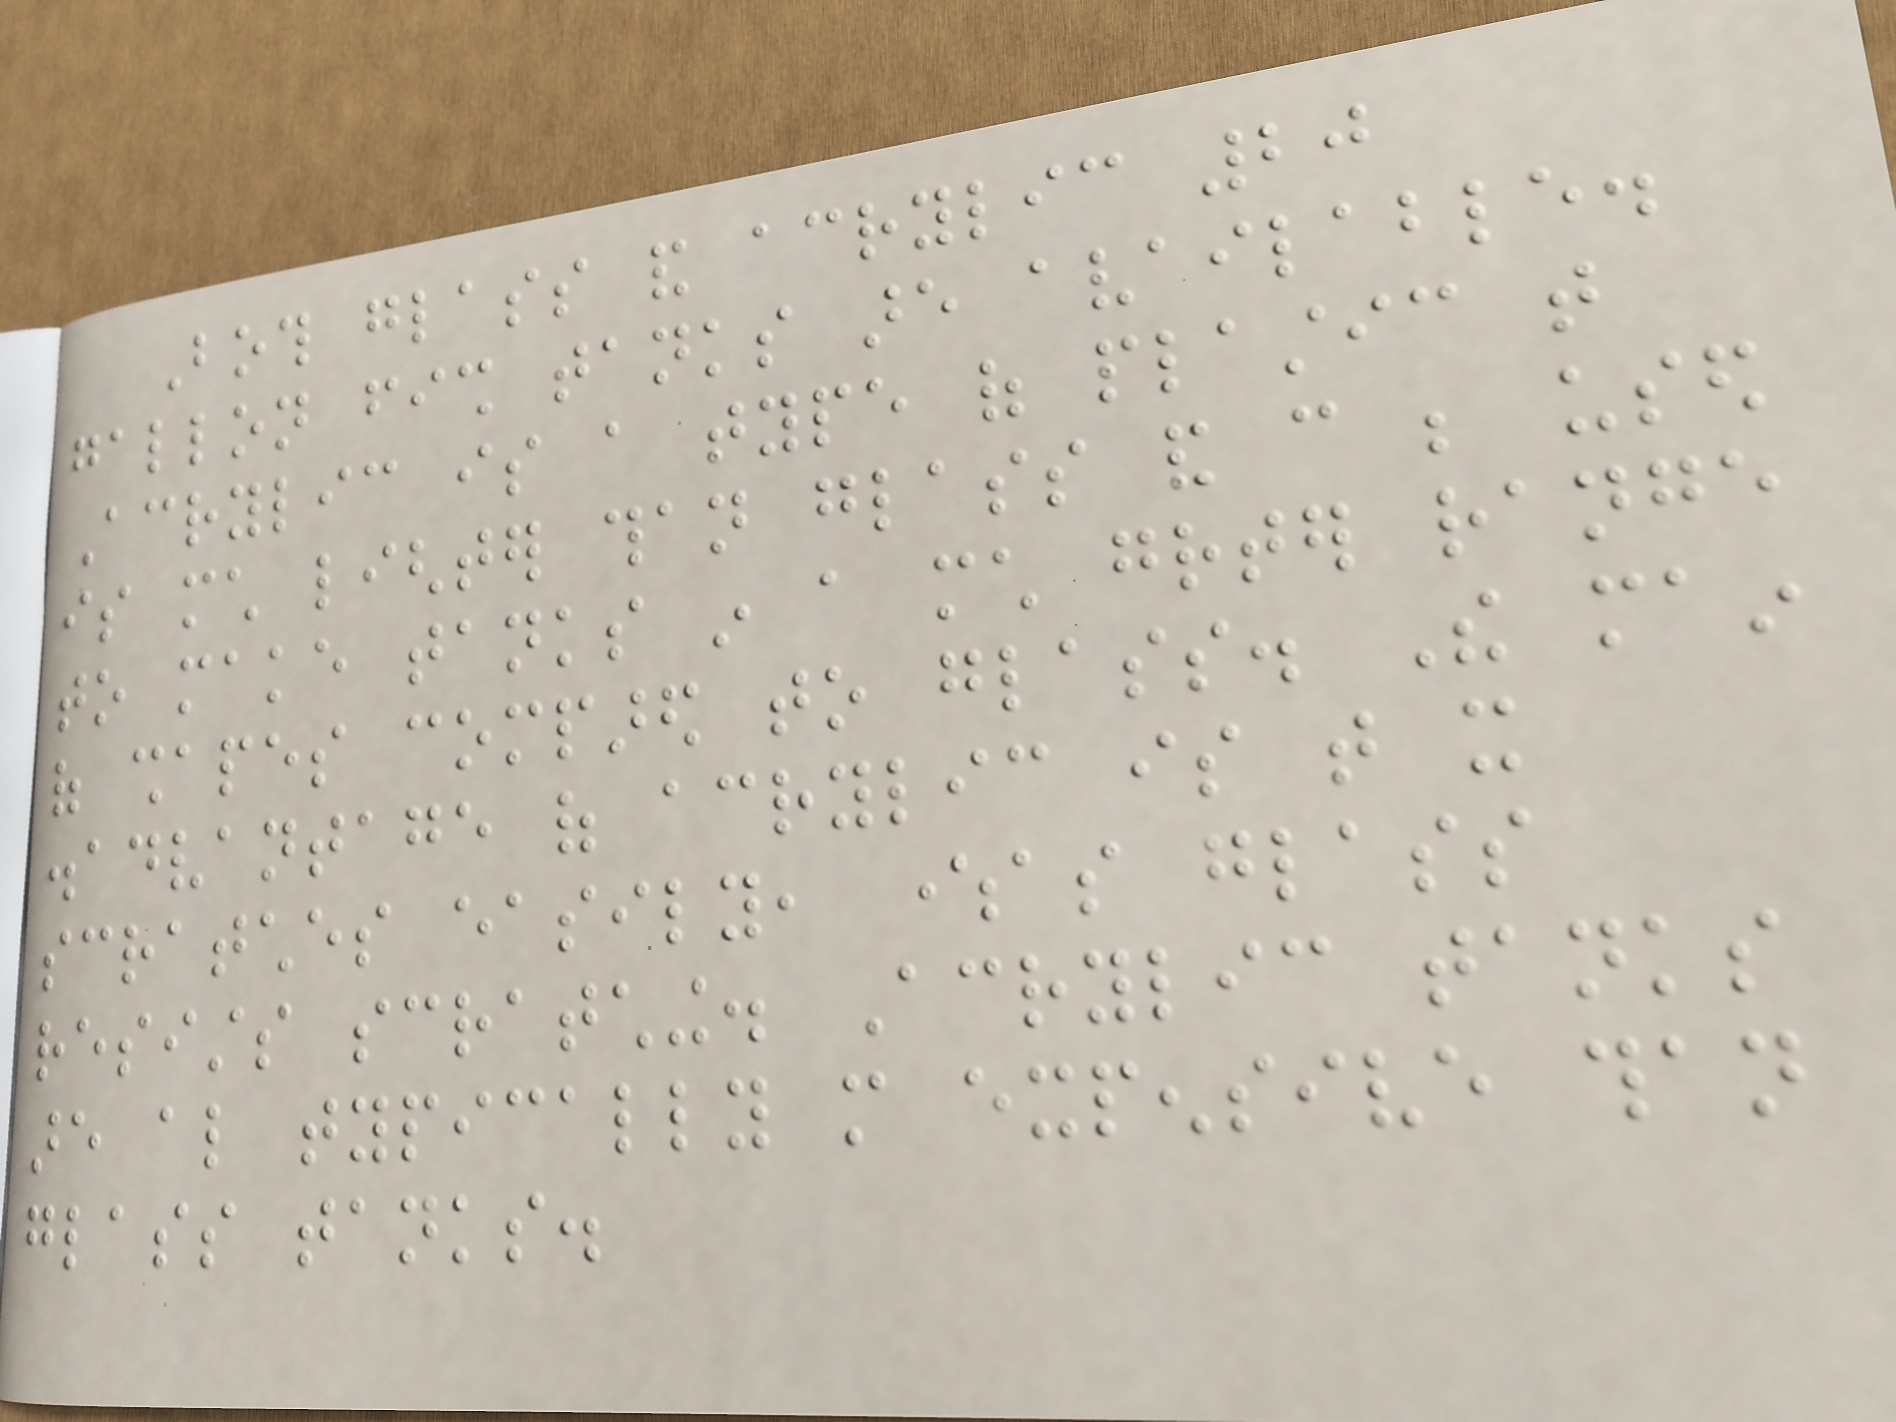Both glass and acrylic 20
gallon fish tanks are available.
Acrylic is a type of plastic that
is much lighter than glass and can be used
to make tanks in a much greater range
of shapes compared to glass. The main
disadvantage of acrylic is that it
scratches easily, whereas glass
resists scratching. Acrylic tanks
are also typically more expensive than
glass tanks.
